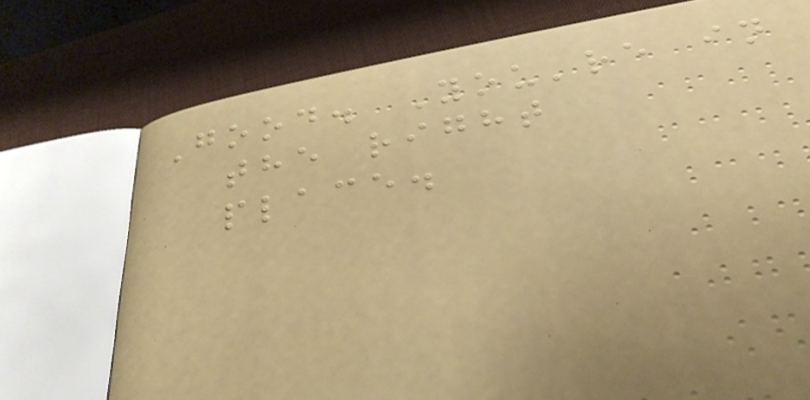Good. You're in
the right
place.
